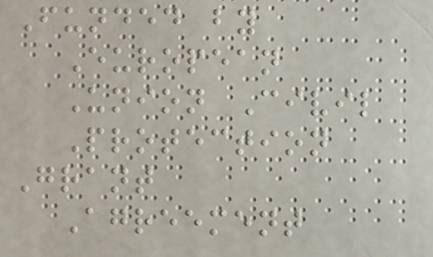Funded by
European
Union Civil
Protection
Grant
Agreement
